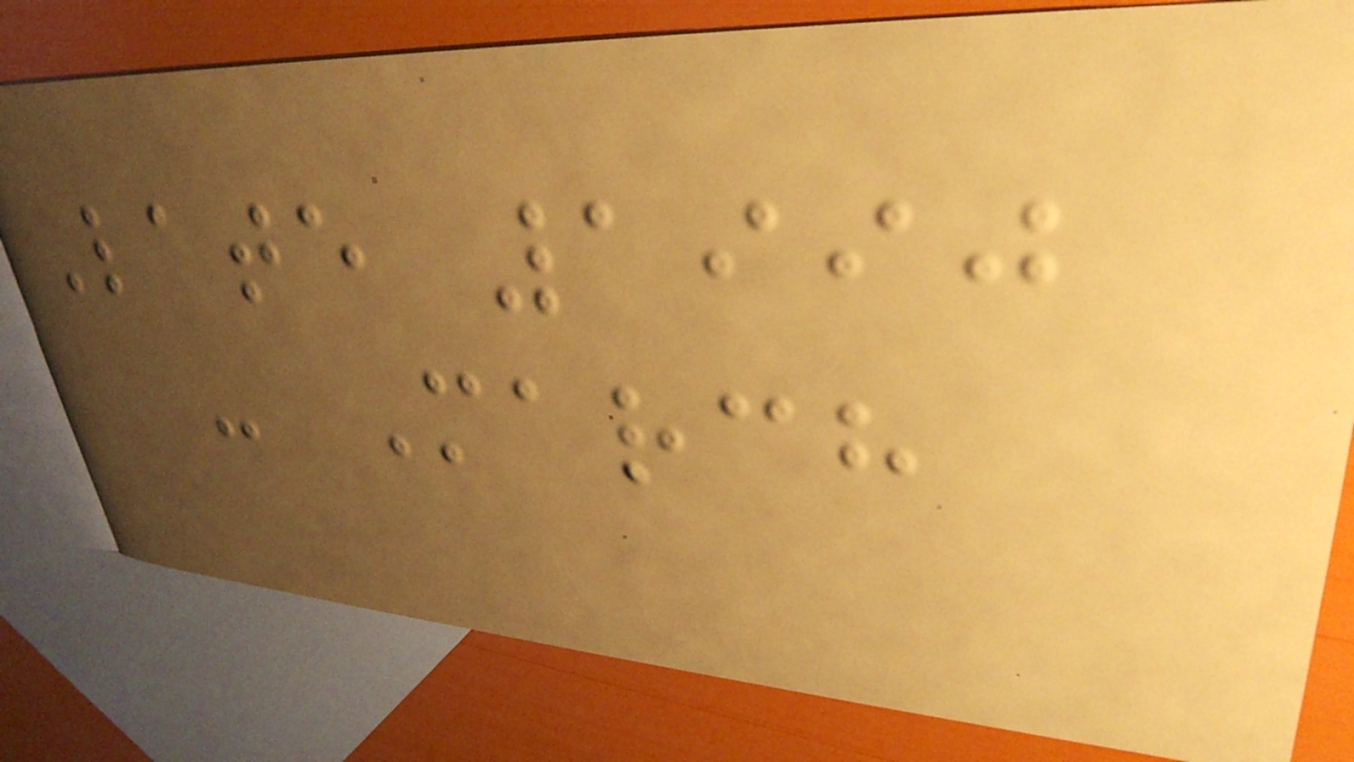Late 1990
- March
